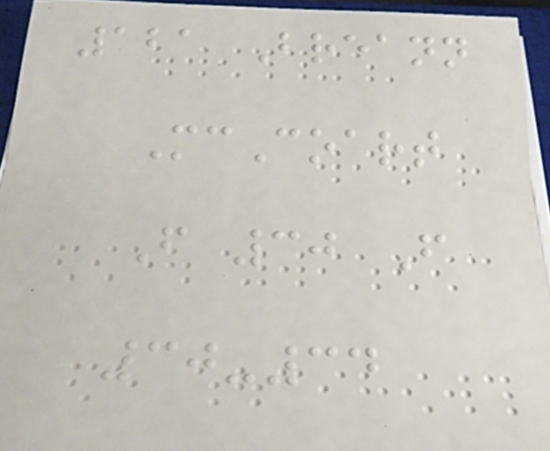121 Breann
McCoart
F 30 F
30-34
